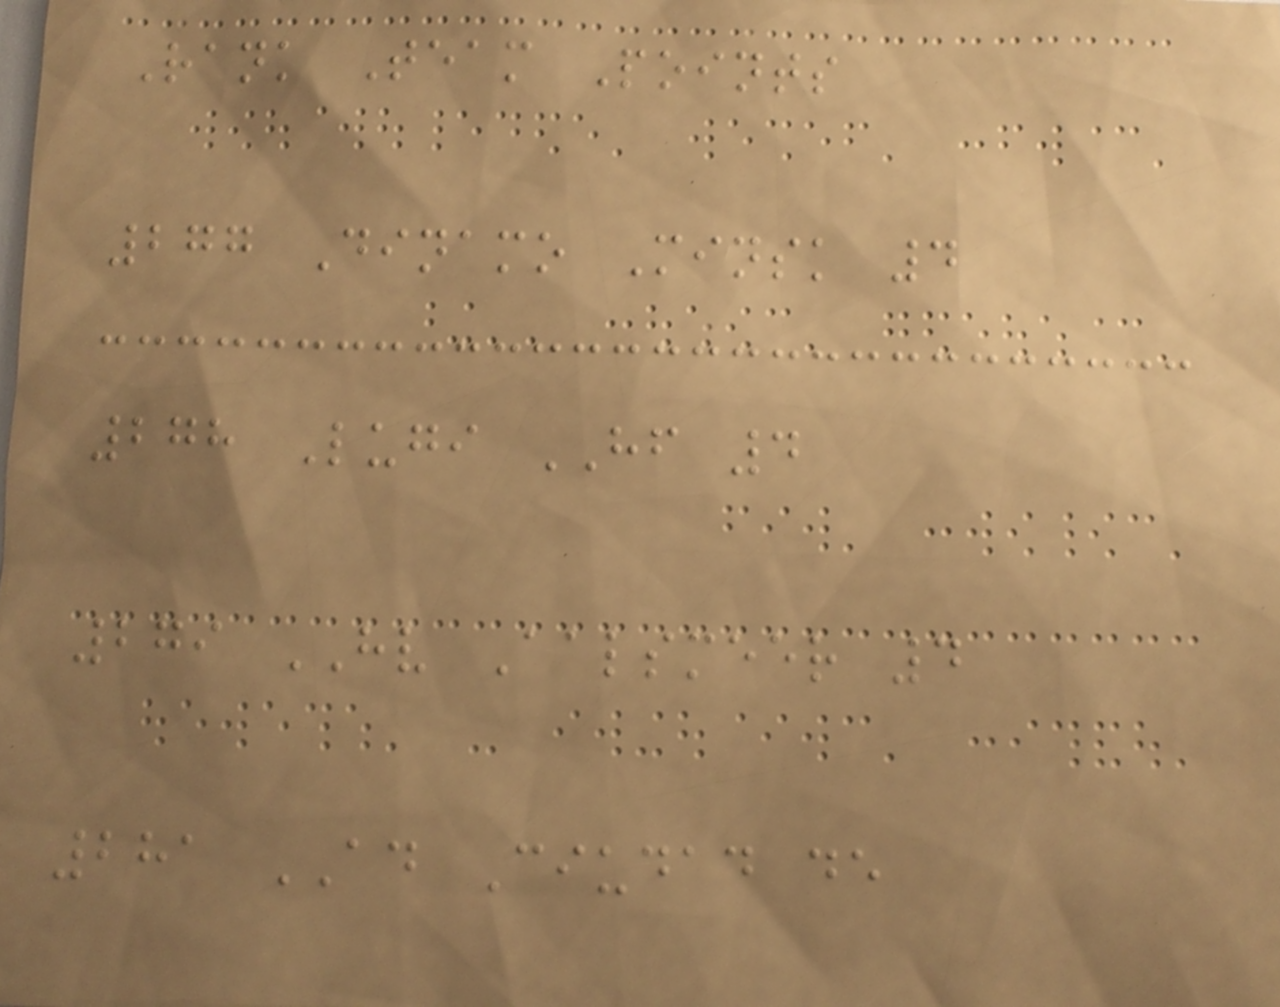Rank Team Points
277 Dinamo Minsk 4
278 Lugi HF 4
279 HV Aalsmeer 4
281 AD Ciudad de
